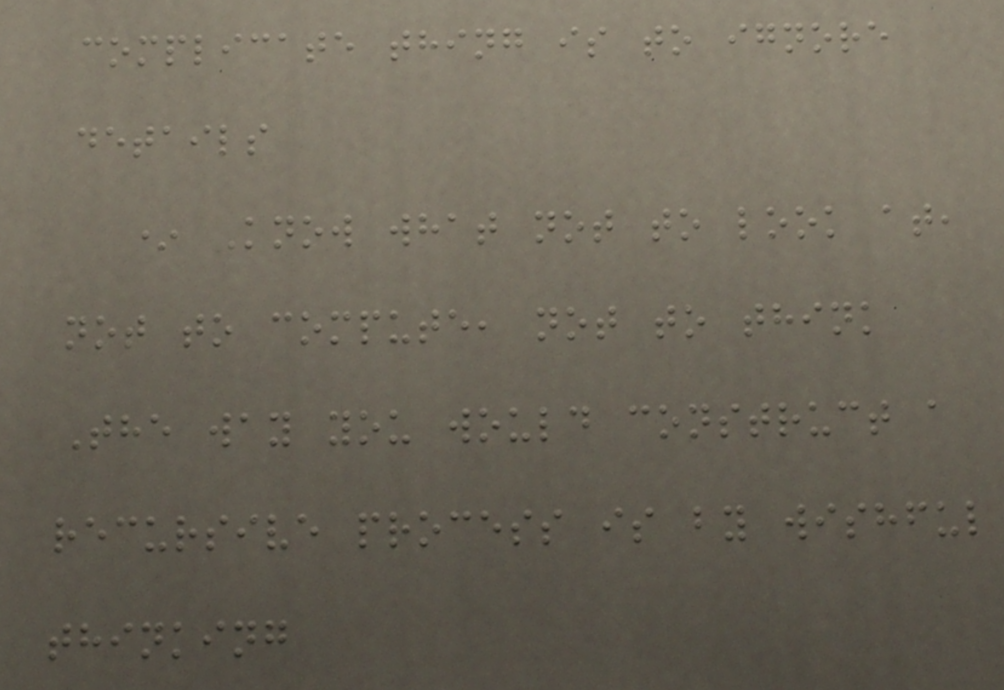complicate thing is to ignore
details
* Know what not to look at,
not to compute, not to think
The way you would construct a
recursive process is by wishful
thinking
